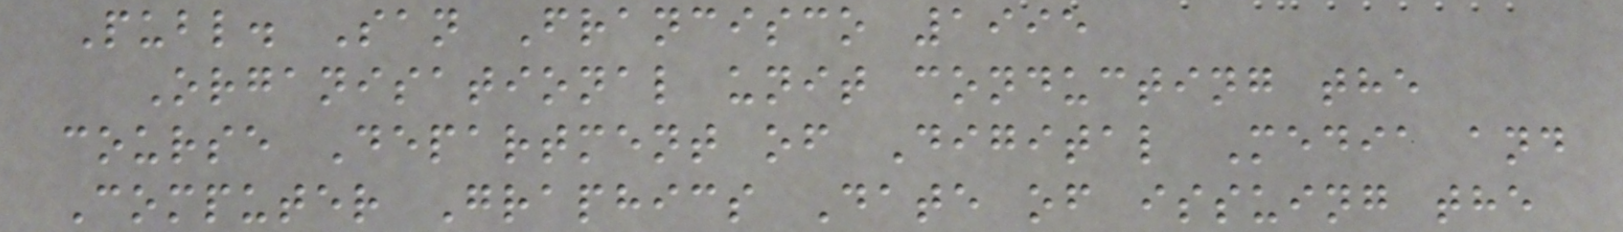Publ. San Francisco 1995
Organisational unit conducting the
course Department of Digital Media and
Computer Graphics Date of issuing the
